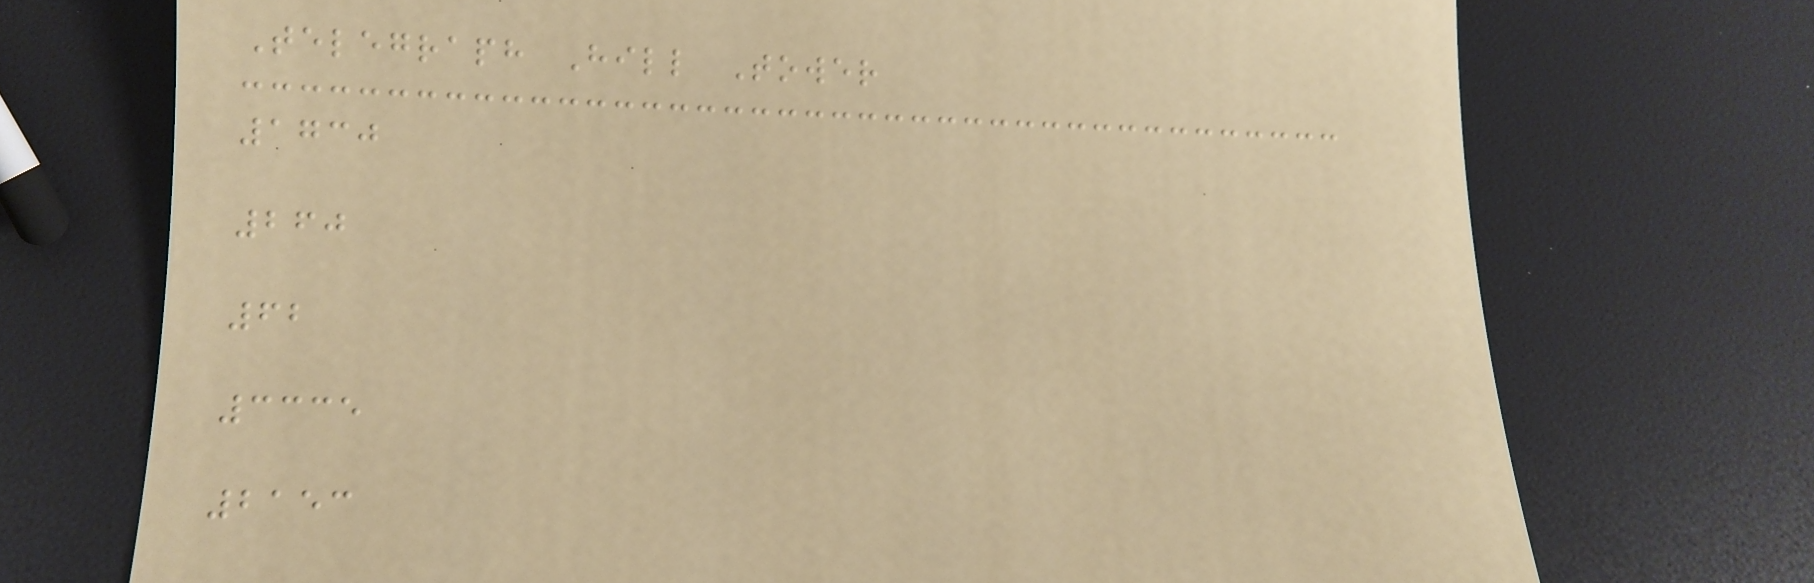Telegraph Hill Tower
1730
260
62
3335
2153
